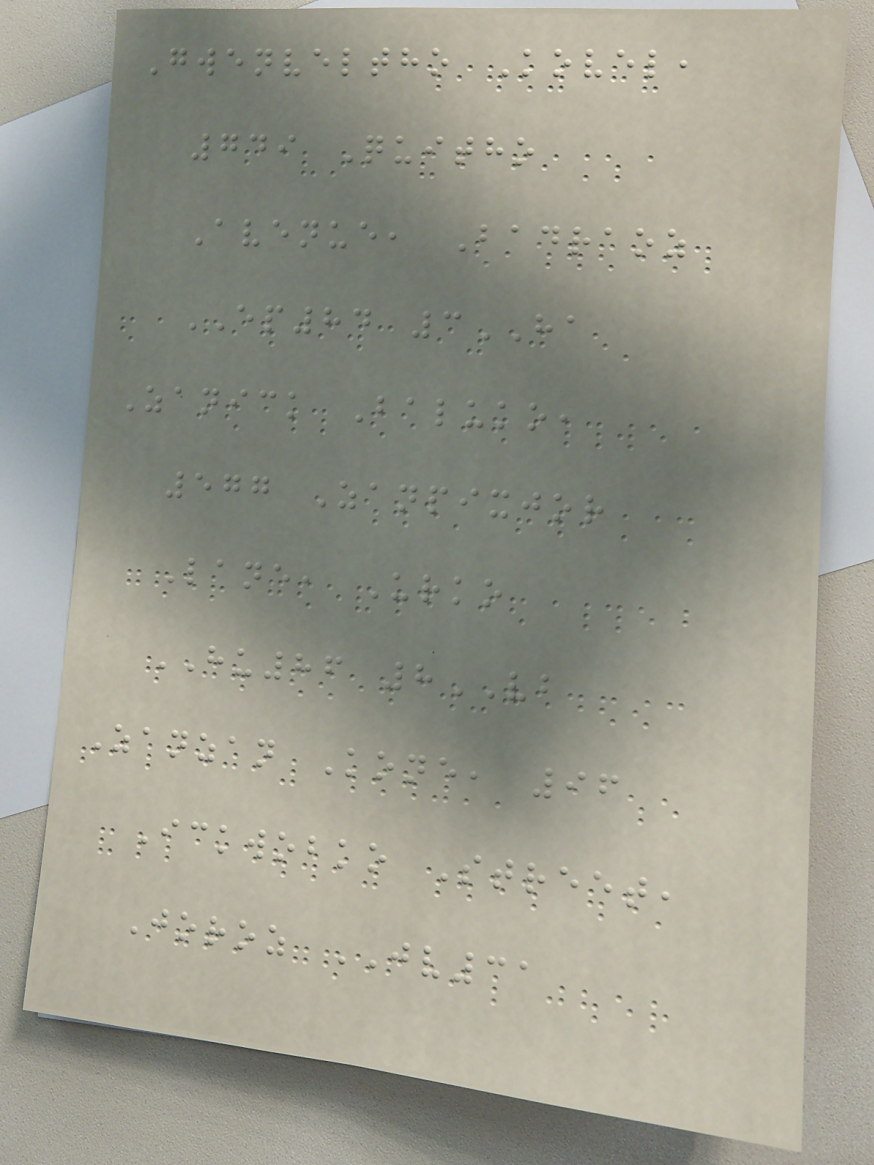Gwenveltho Kovel,
749 Quitho
Avenue, Badraoz
EP84 3HA
Zanick Baluko,
577 Zanpixjor
Lane, Urko
HU86 8VB
Zanzan Kone, 96
Ickwobko Street,
Joroz JV31
